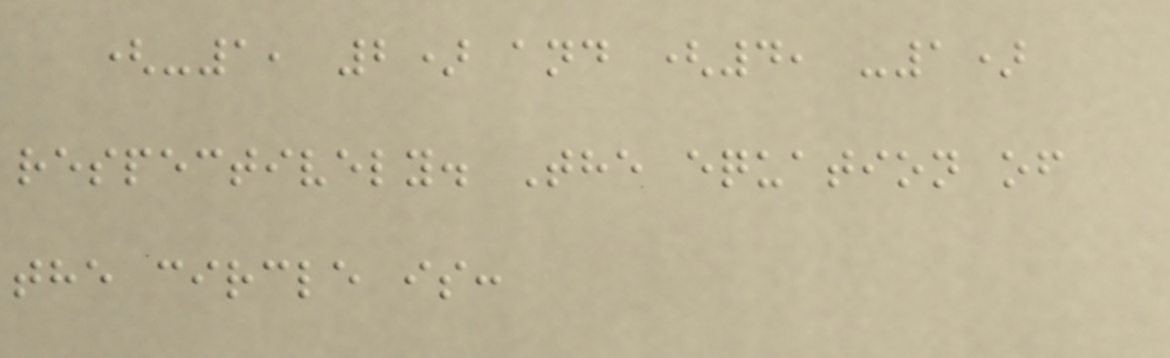(-1, 2) and (4, -1)
respectively. The equation of
the circle is:
